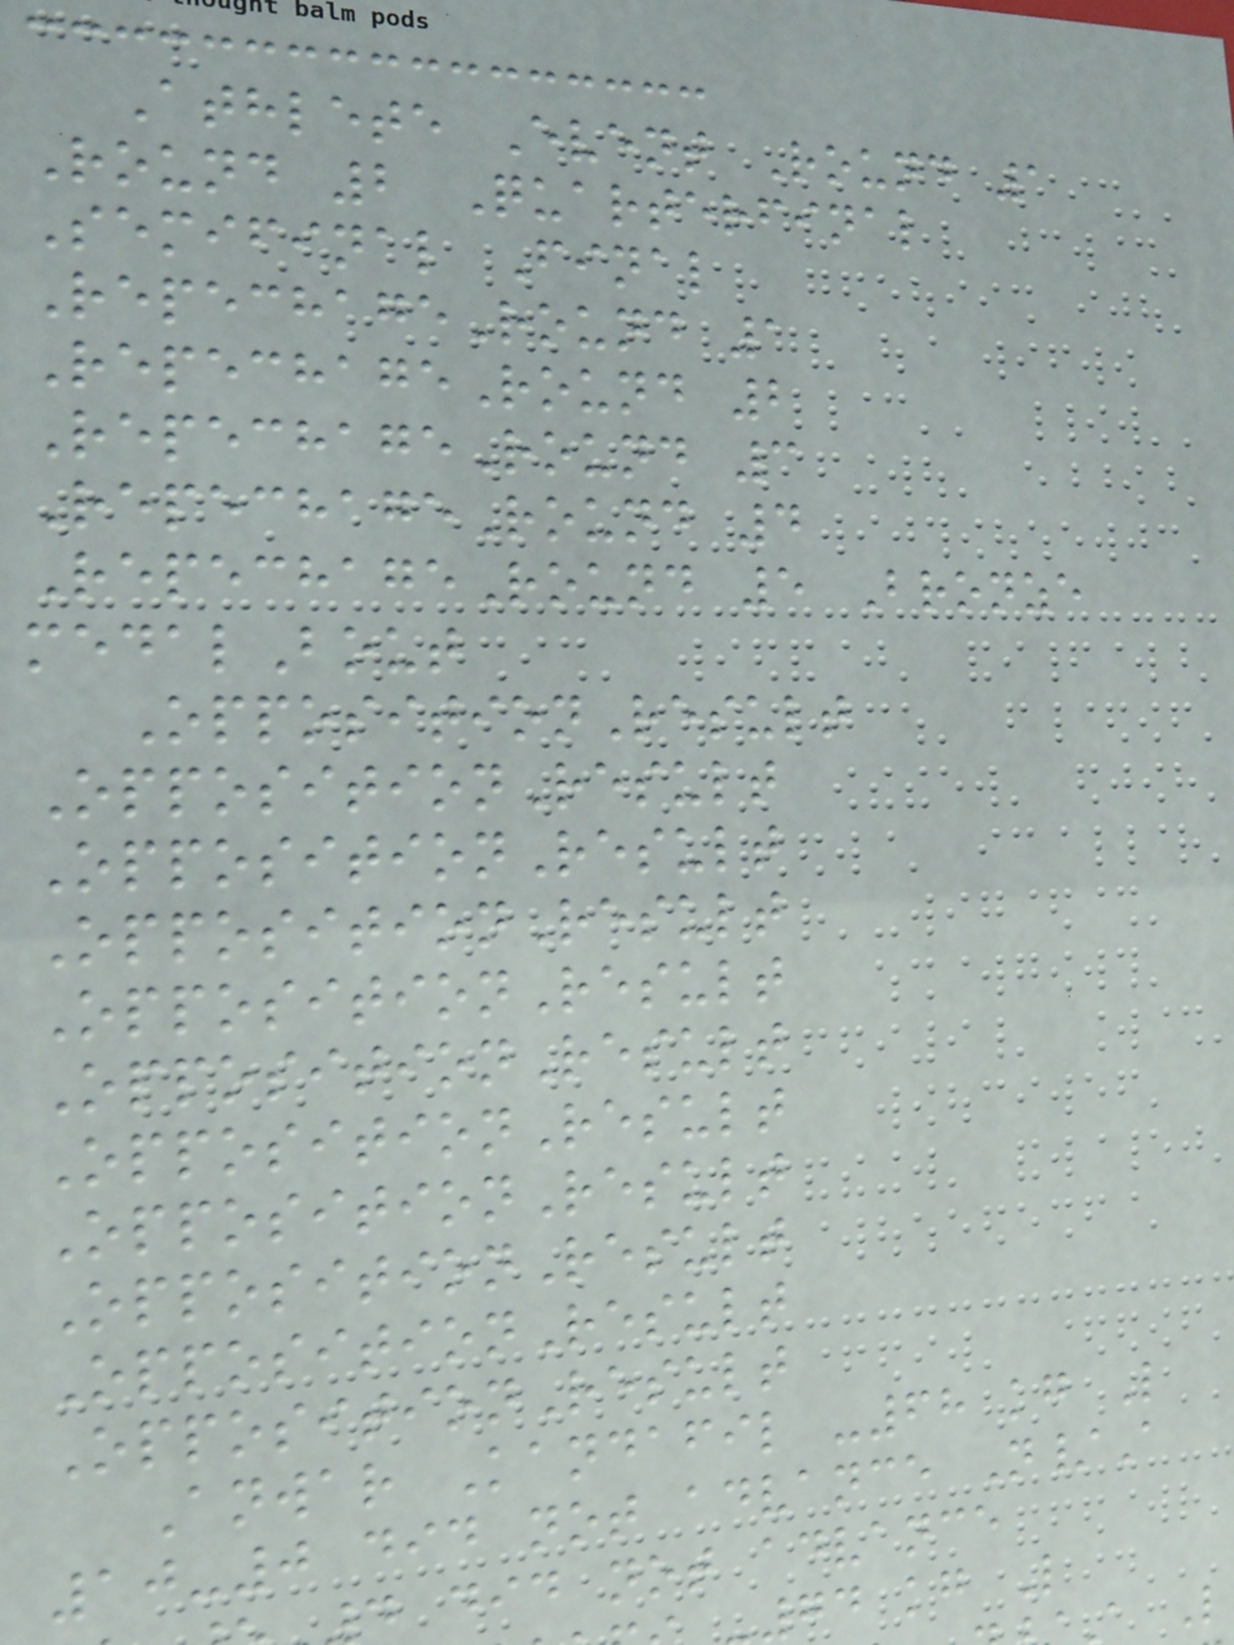Athlete Event Round 1
Round 2 Quarterfinal
Semifinal Final
RepechageRound 1
RepechageRound 2
RepechageRound 3
RepechageRound 4
RepechageRound 5 Bronze
medalBout
OppositionResult
OppositionResult
OppositionResult
OppositionResult
OppositionResult
OppositionResult
OppositionResult
OppositionResult
OppositionResult
OppositionResult
OppositionResult
Anwar Kandafil -68 kg L
10-0 did not advance N/A
d did not advance
74 kg L
